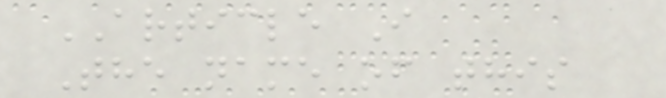ARTICLE I
The name of this
